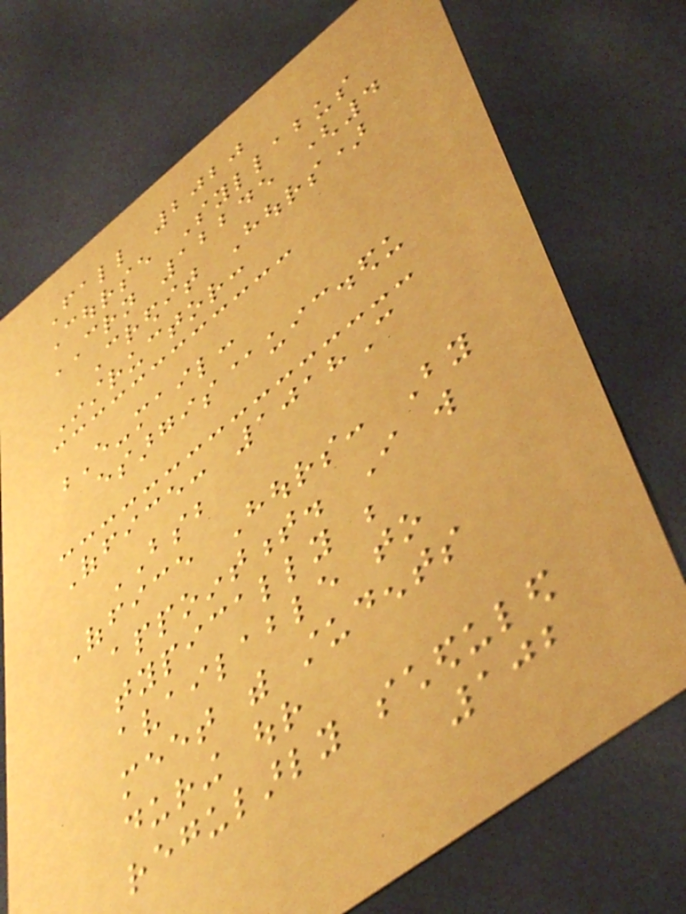Fall 2020
Course Syllabus
CRN 12245 (4
Credit Hours)
Instructor:
E-mail:
esargis@uic.edu
Office: 1018C
BSB
Office Hours: By
appointment. I will
typically be
available to
meet with students
during our
regularly scheduled
102
